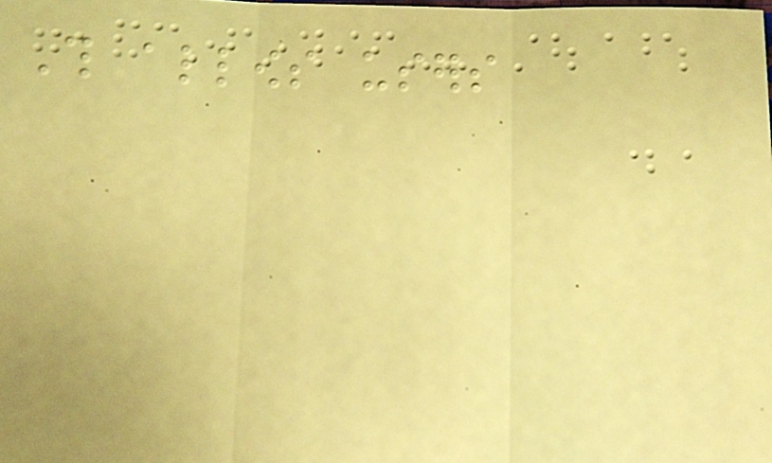This allows users
